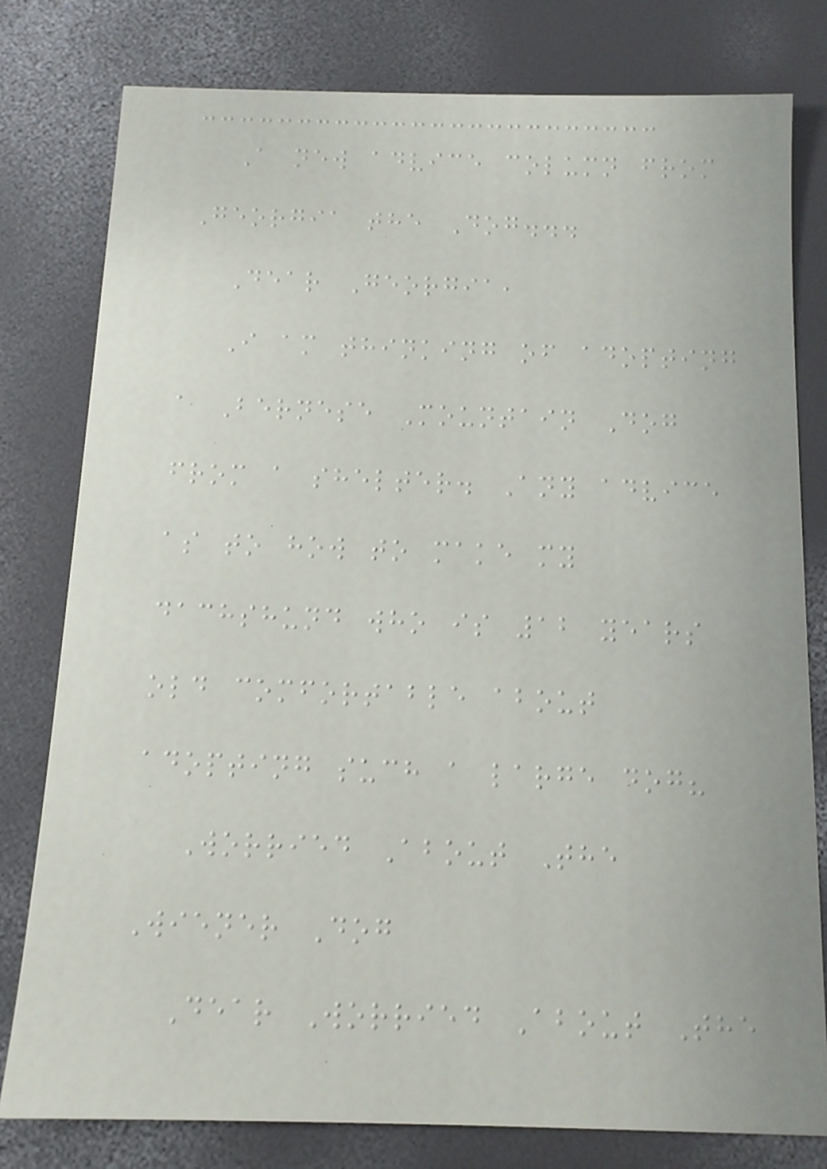A new advice column from
Georgia the Dog...
Dear Georgia,
I am thinking of adopting
a Bernese Mountain Dog
from a shelter. Any advice
as to how to make my
dachshund who is 12 years
old comfortable about
adopting such a large dog?
Worried About The
Wiener Dog
Dear Worried About The
